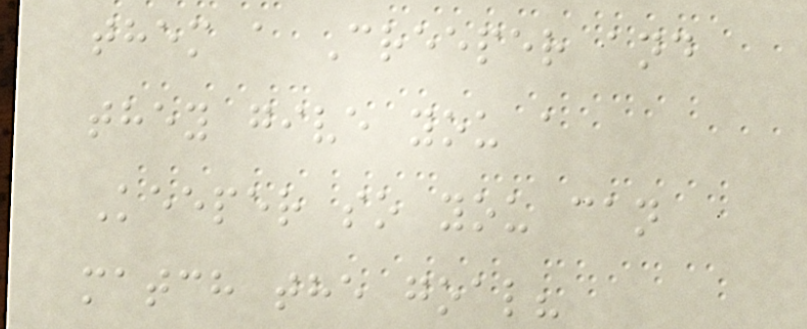them a Creeper and
they give you a
Keeper so you can
match the goal?
